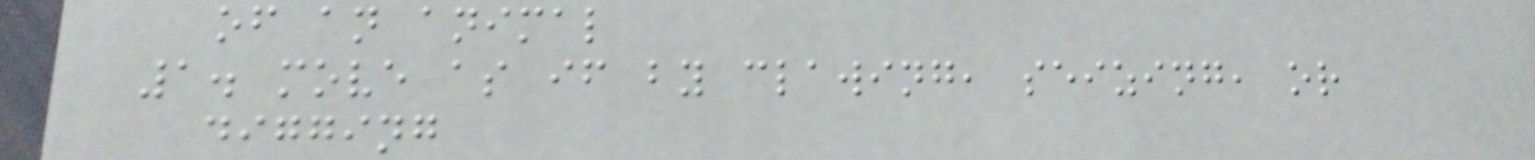of an animal
1. move as if by clawing, seizing, or
digging
